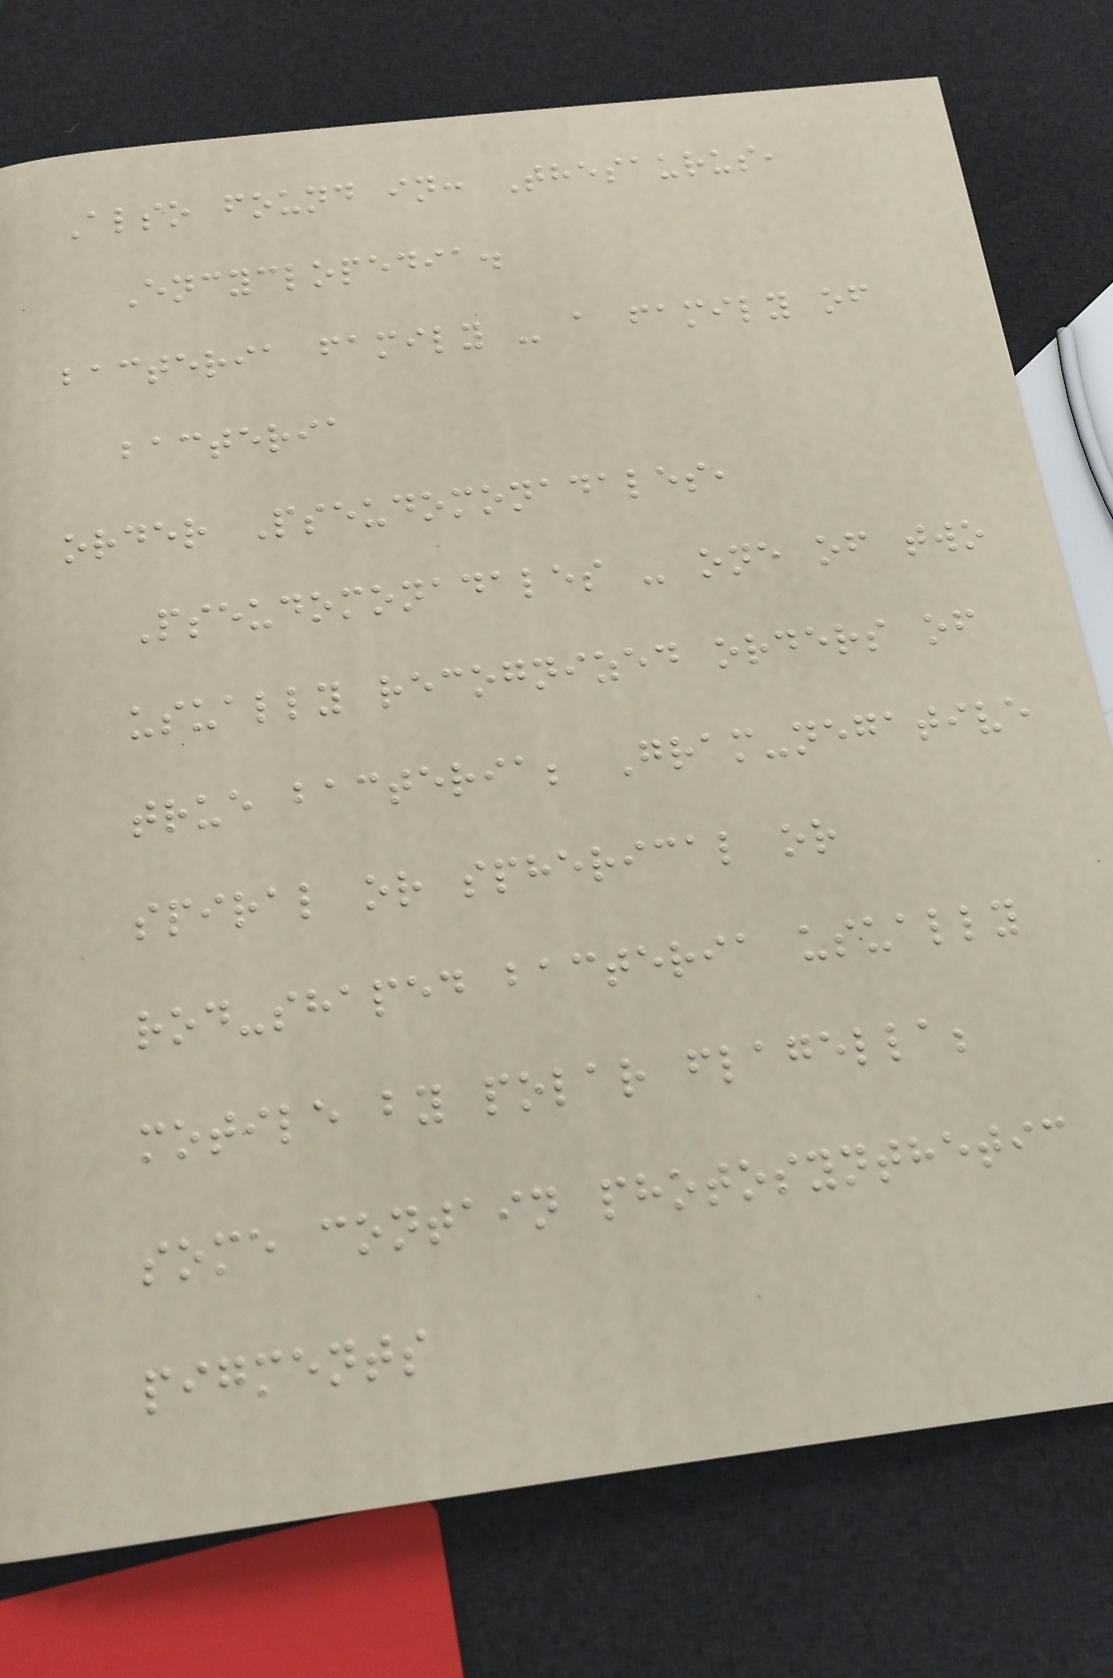Also found in: Thesaurus,
Encyclopedia.
bacteria family - a family of
bacteria
order Pseudomonadales,
Pseudomonadales - one of two
usually recognized orders of
true bacteria; Gram-negative
spiral or spherical or
rod-shaped bacteria usually
motile by polar flagella;
some contain photosynthetic
pigments
